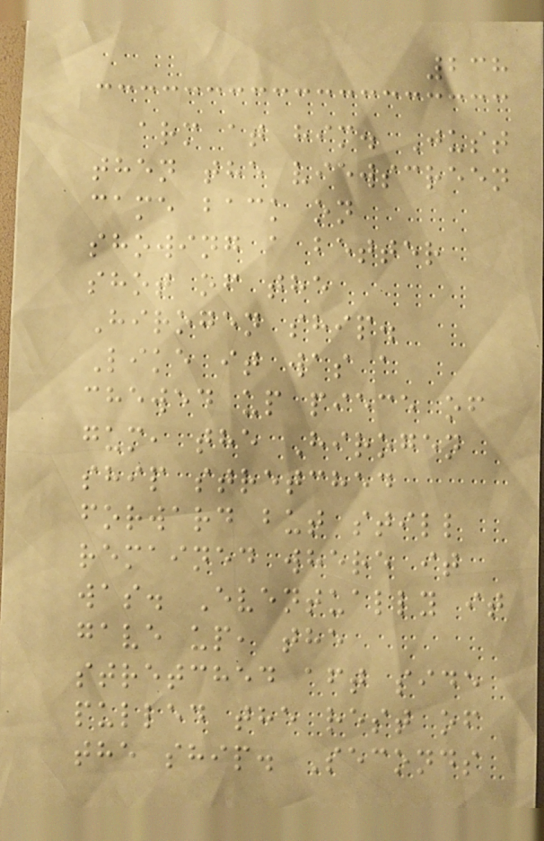238
arm at him. Just
then the viewscreen
came back on
showing a better
shot of the
Hirogen ship.
Like it was a
chewed up piece of
gum, the Hirogen
ship stretched
forward but still
remained where it
was. Eventually it
gave up, the
stretched aft side
pulled the rest of
the ship. Seconds
